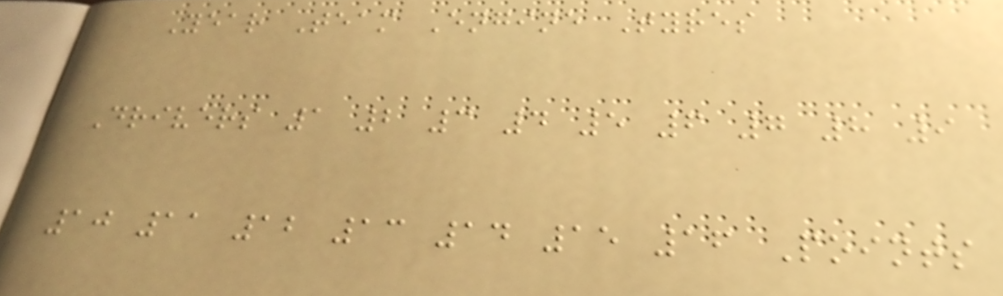Year Team Engine Tyres
Drivers 1 2 3 4 5 6 7 8 9
10 11 12 13 14 15 16 Points
